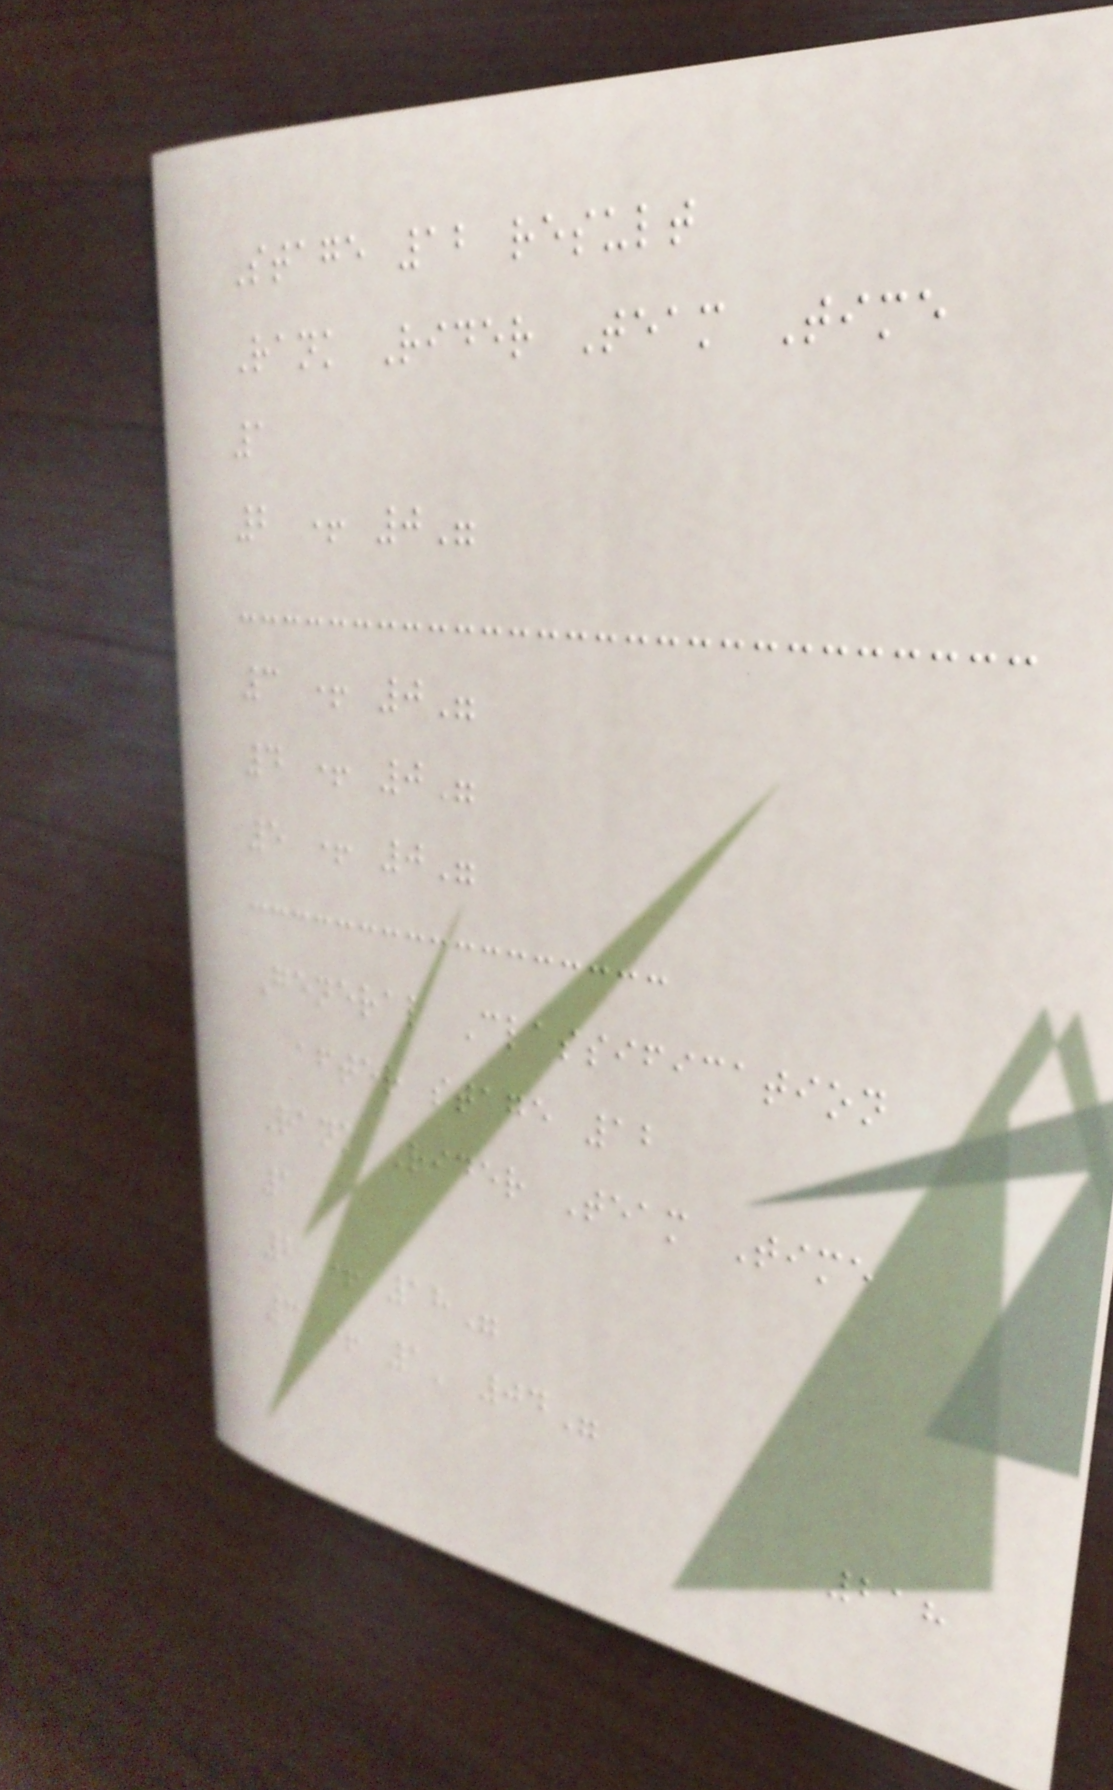Stage 12 result
Rank Rider Team Time
1
2 + 0"
3 + 0"
4 + 0"
5 + 0"
General Classification
after stage 12
Rank Rider Team Time
1
2 + 18"
3 + 1' 04"
218
